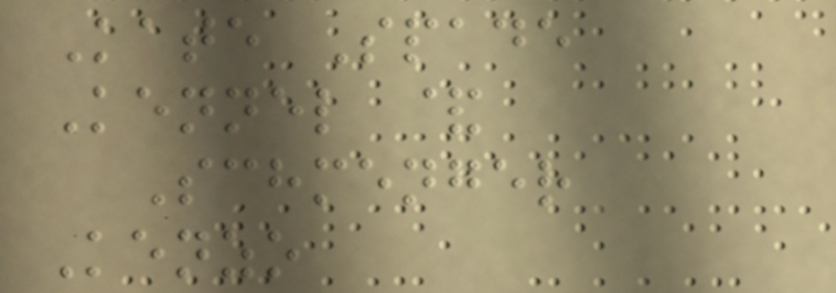Kate Spade
Kennel &
Schmenger
Kenzo
